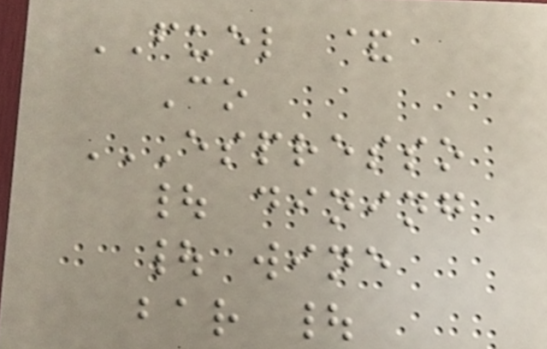FUEL &
Co
ESPRESSO
| DINING
| WINE
BAR |
